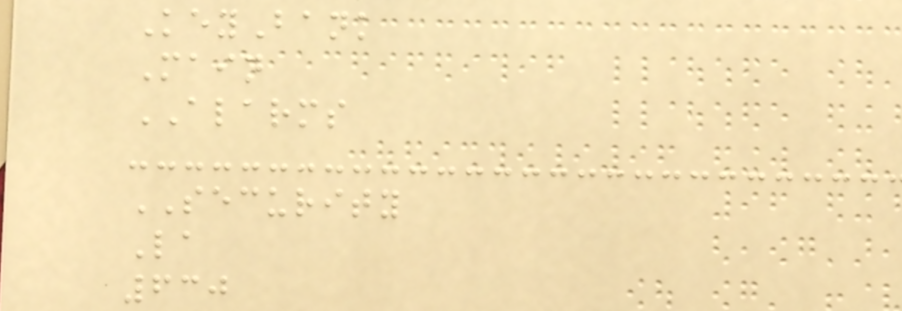KeyBank
Main
ALARMS
SECURITY
La
630
